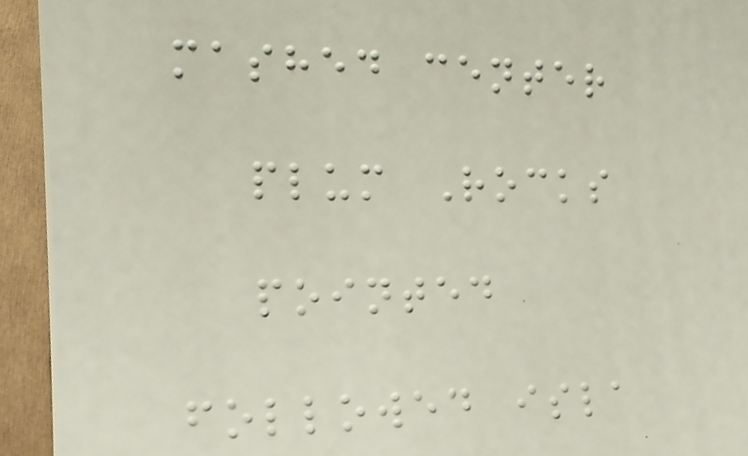mashed center
plum Rocks
pointed
followed isla
